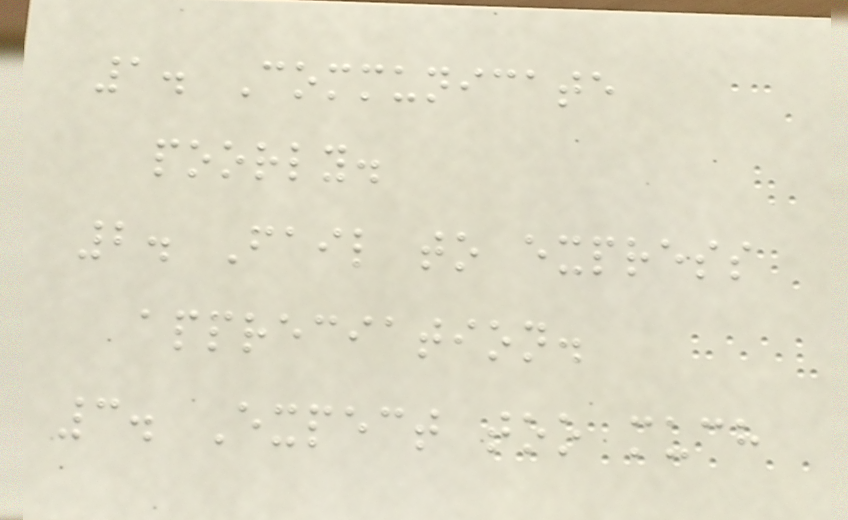1. Communicate
poorly.
2. Fail to express
appreciation.
3. Expect too much
